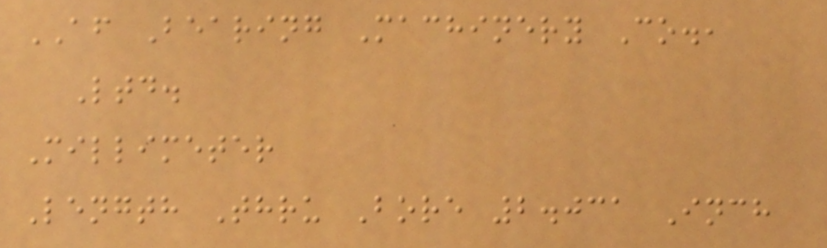AF Bearing Machinery Co.,
Ltd.
Millimeter
Length Thru Bore 2.031 Inch
